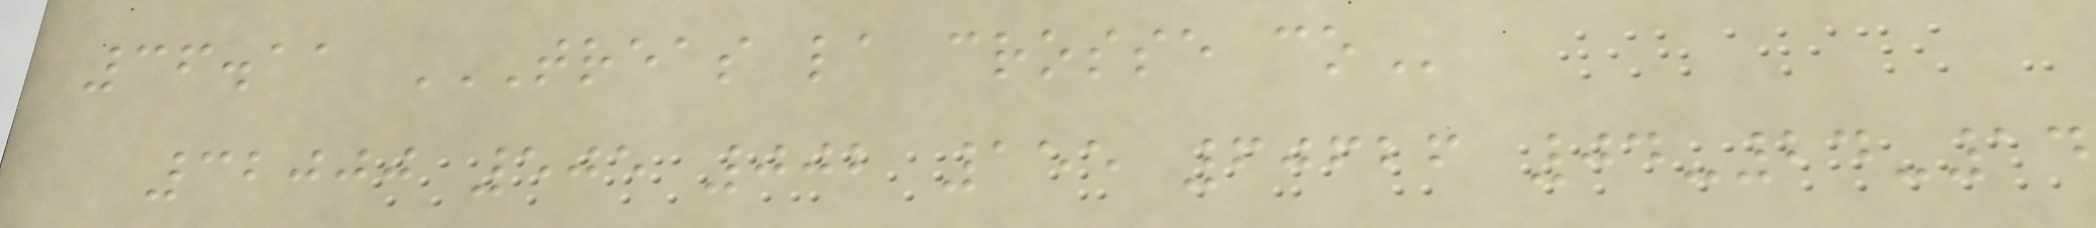36.11 TREAS LA CROSSE CO
32000 505 002 155 60626 04-24-14
